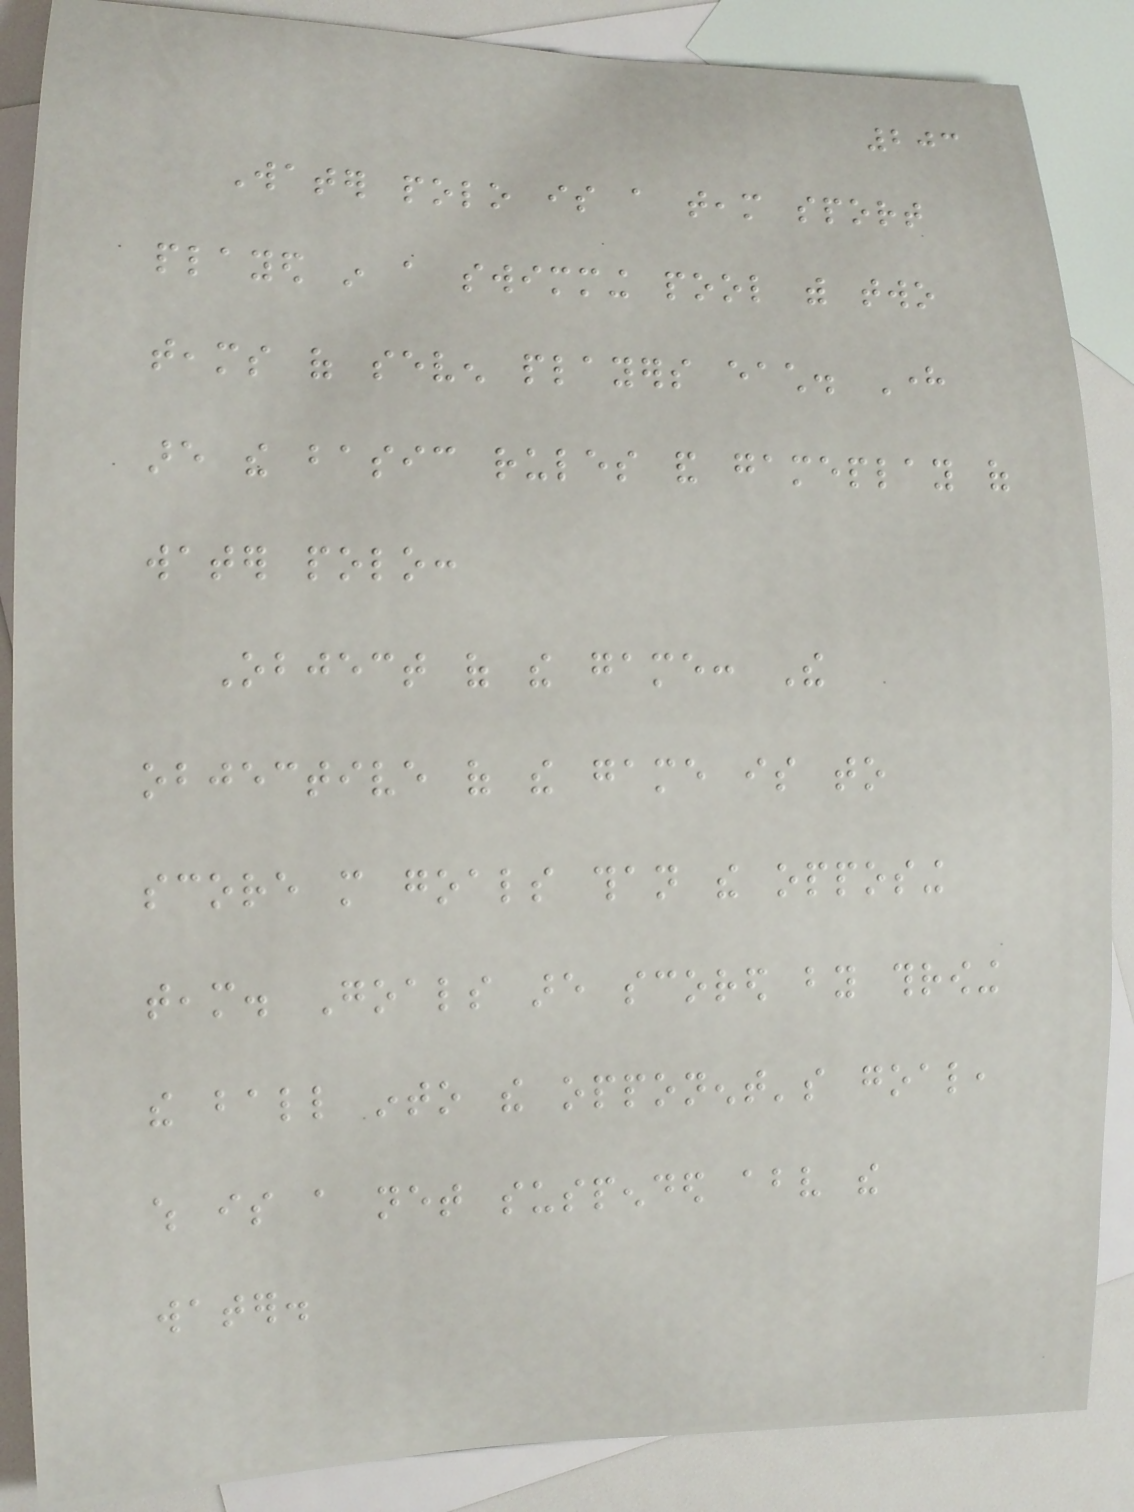203
Water polo is a team sport
played in a swimming pool with two
teams of seven players each. Here
are the basic rules and gameplay of
water polo:
Object of the game: The
objective of the game is to
score more goals than the opposing
team. Goals are scored by throwing
the ball into the opponent's goal,
which is a net suspended above the
water.
